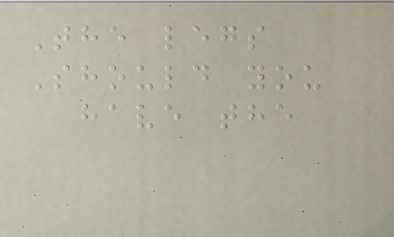The legs
Should you
have the
